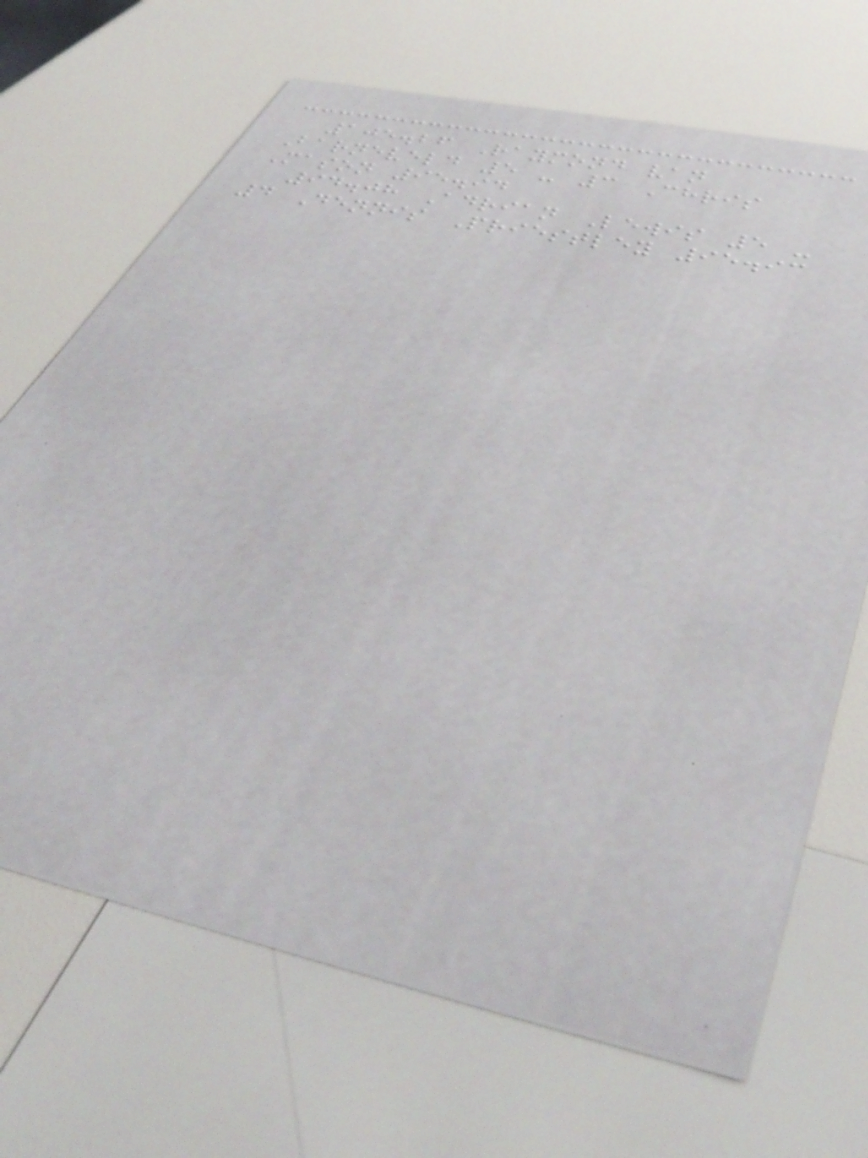105.26 Raymond van
Barneveld 5 - 3 Chris
Mason 95.94
94.08 Adrian Lewis 5 -
4 Dennis Priestley 95.93
